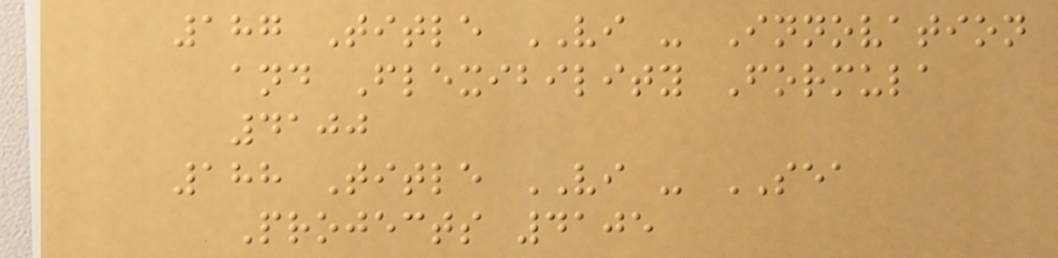187 Title VI - Innovation
and Flexibility Formula
4100
188 Title VI - SEA
Projects 4105
